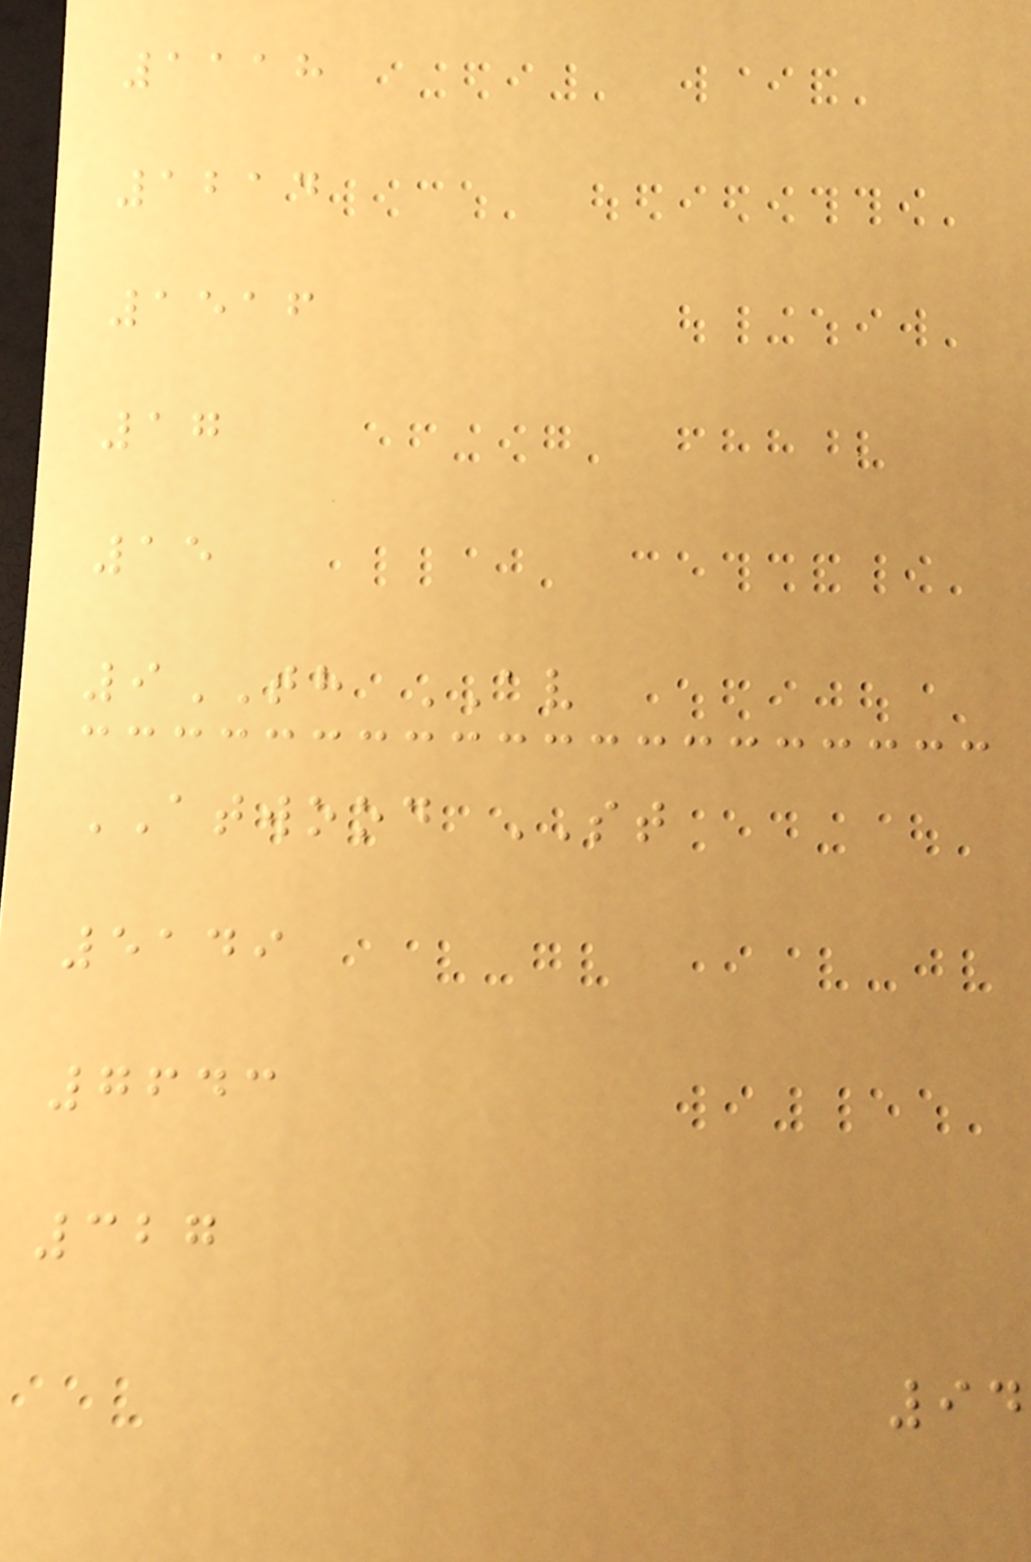1118
1214
1516
17
15
9TH AV
ATWOOD ST
5149
7643
327
94
